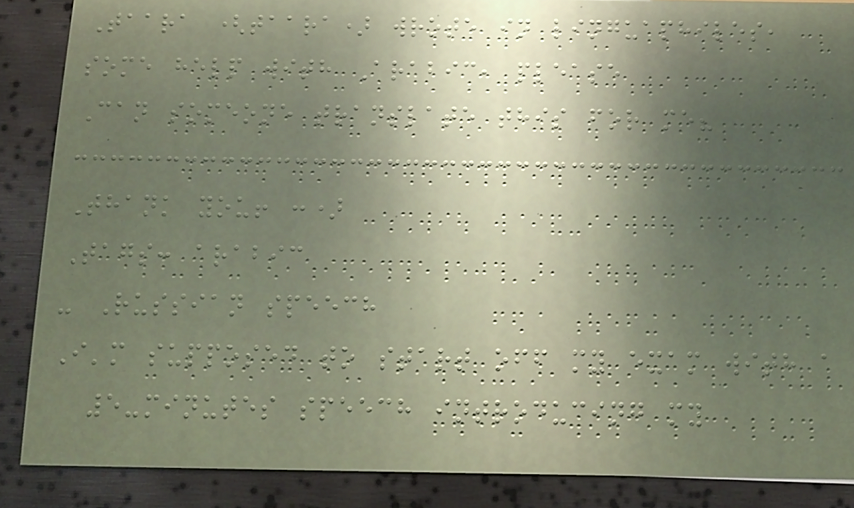Taara (taara) wrote in linguaphiles,
some help with Arabic, please
Can someone translate this for me?
Thank you! :)
Tags: arabic
- Russian speech
I'm supposed to start off my exam with a
5-minutes speech introducing my
